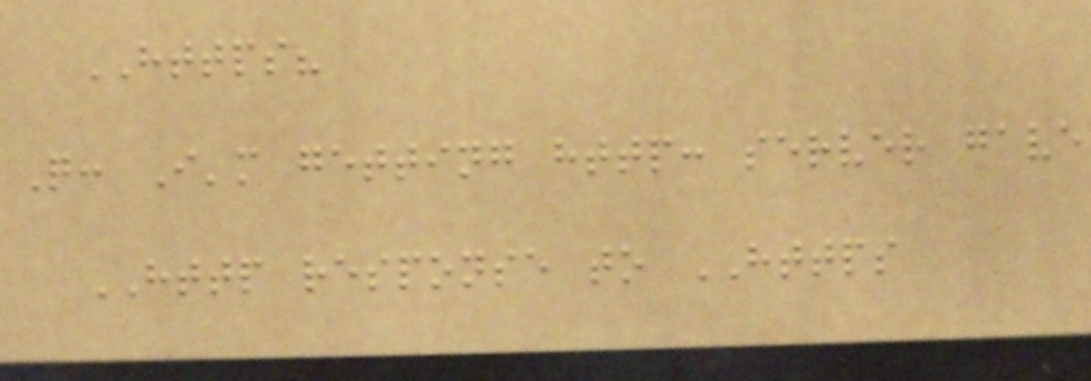HTTPS?
Q: I'm getting http: server gave
HTTP response to HTTPS
